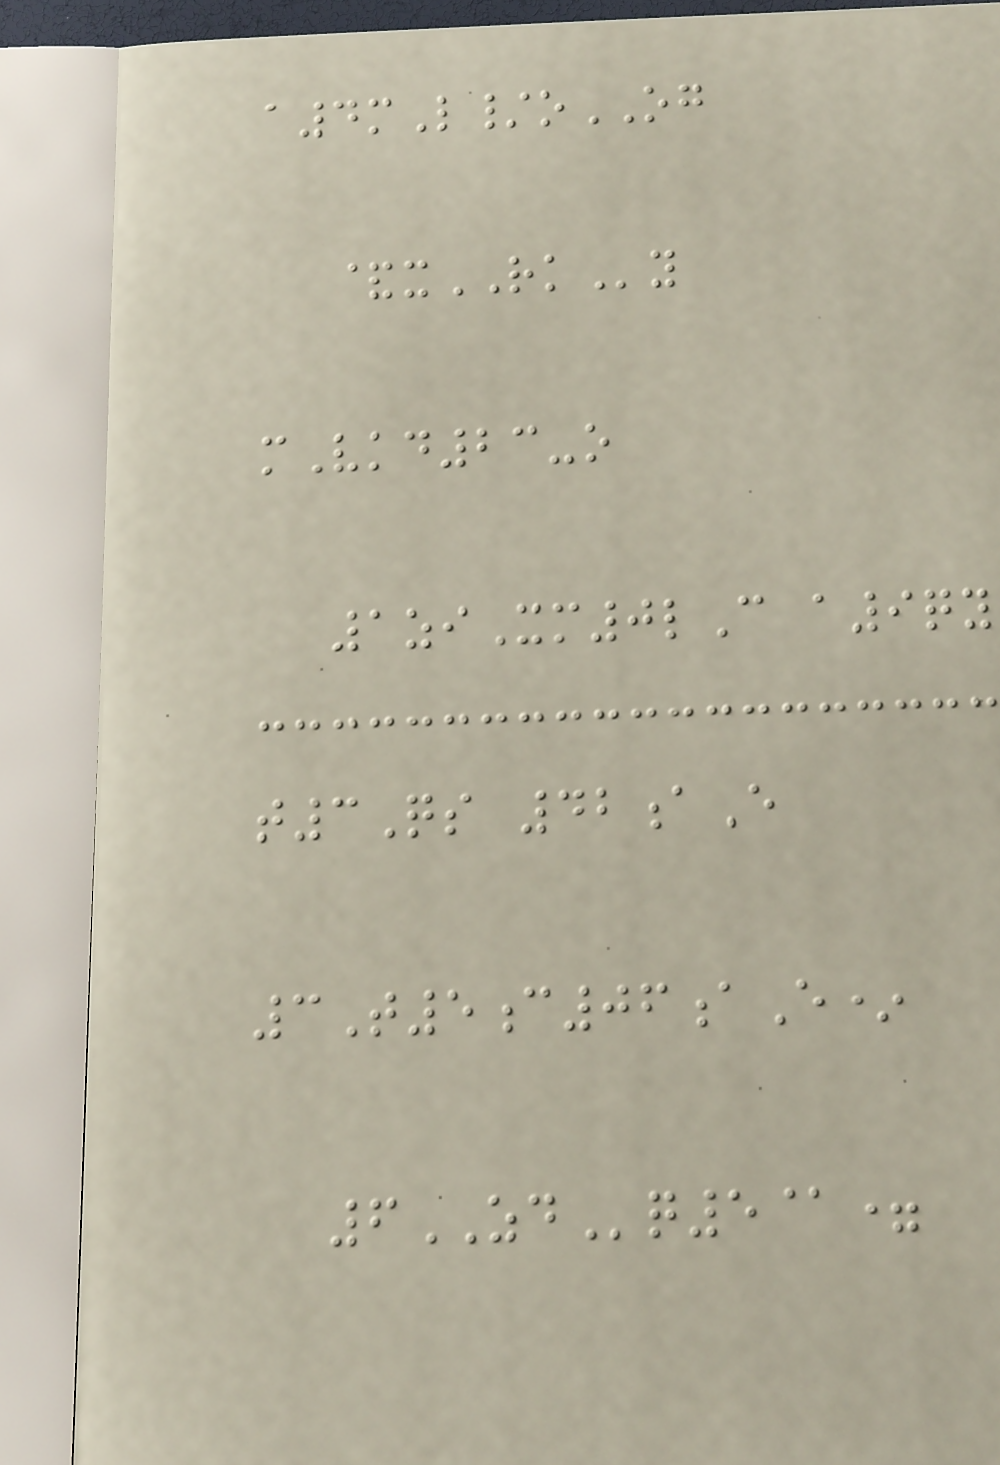a4mL/oOG
&xRKy
mVkd23-o
1ziXm0lC a9qy
t3Qs 42aE
3T5c06aE*
6ZDq5@=
